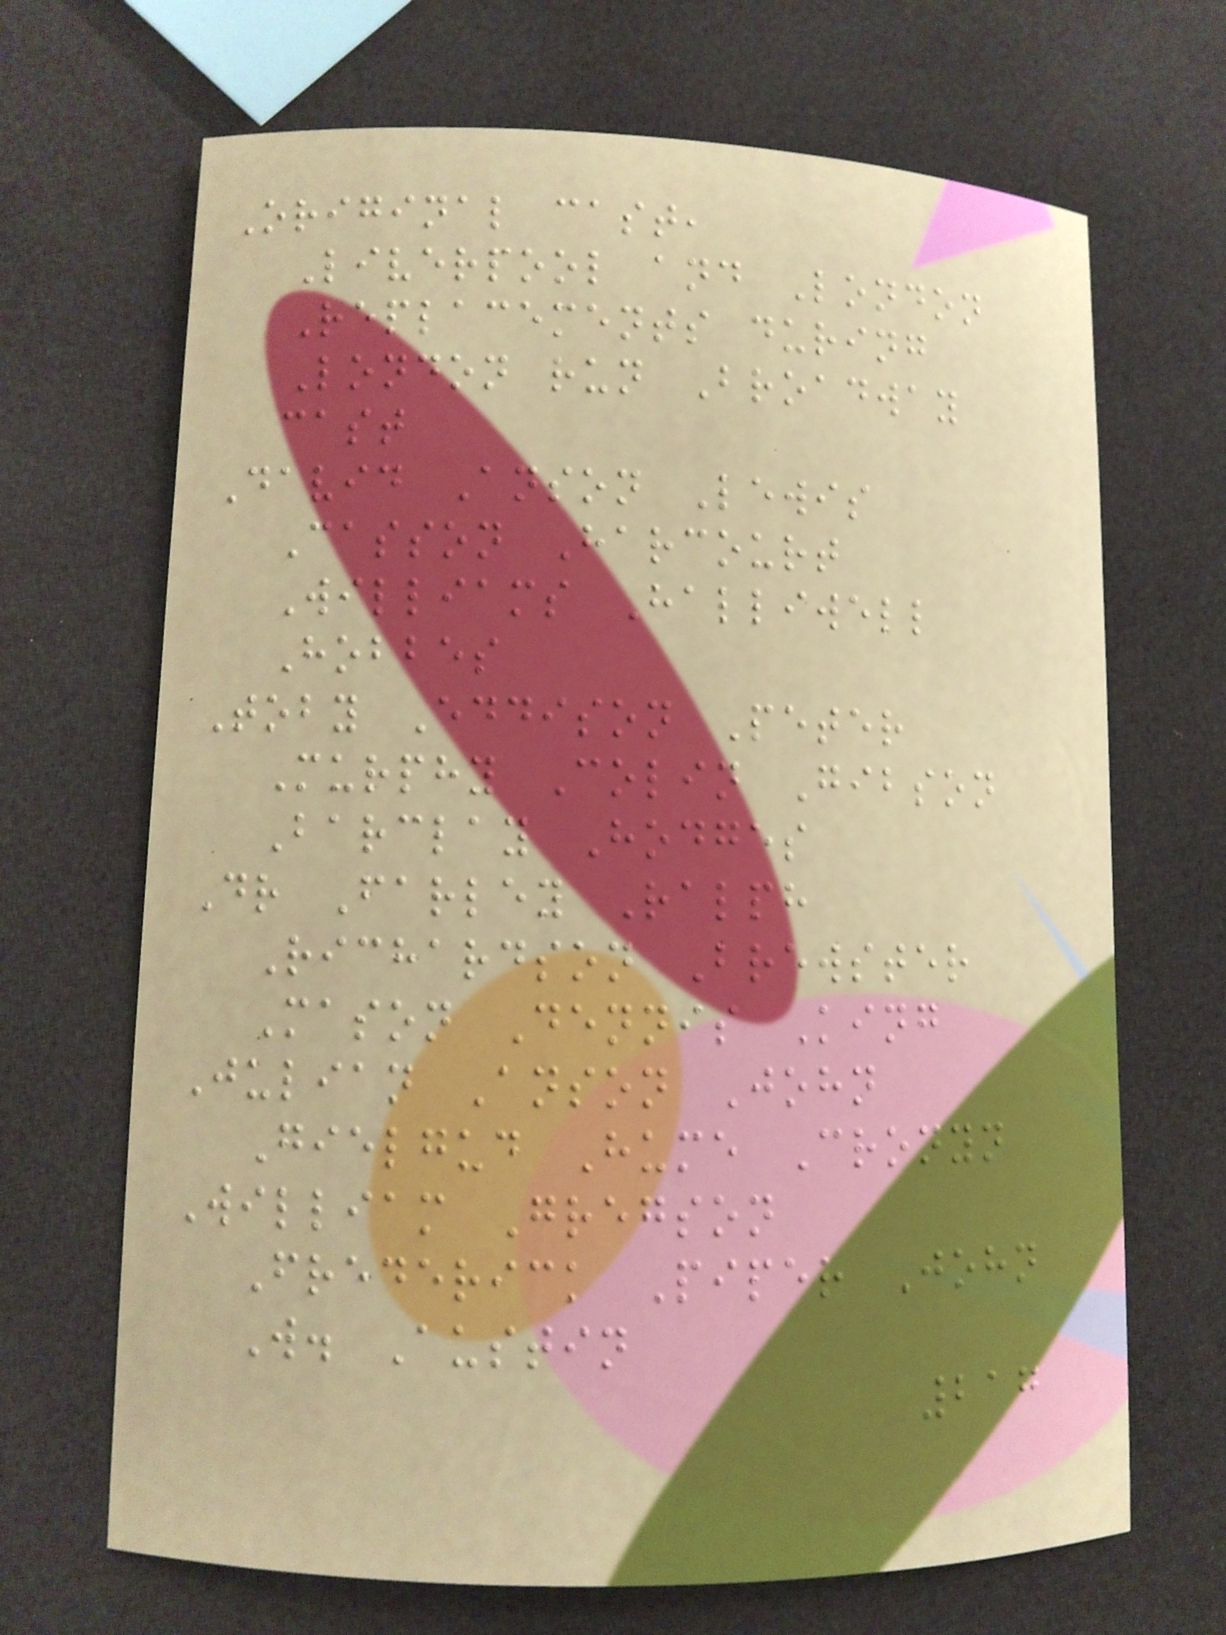Original cast,
Liverpool and London
Replacements during
London run Broadway
cast
David Anson Lewis
Casson Harcourt
Williams Halliwell
Hobbes
Toby Eddison Peter
Murphy Colin Gibson
Barclay Hodges
Dr Farley Ralph
Richardson Brewster
Mason Dennis King
Julian Anson John
Gielgud Hume Cronyn
William Gregson
Frederick Piper John
W. Austin
217
